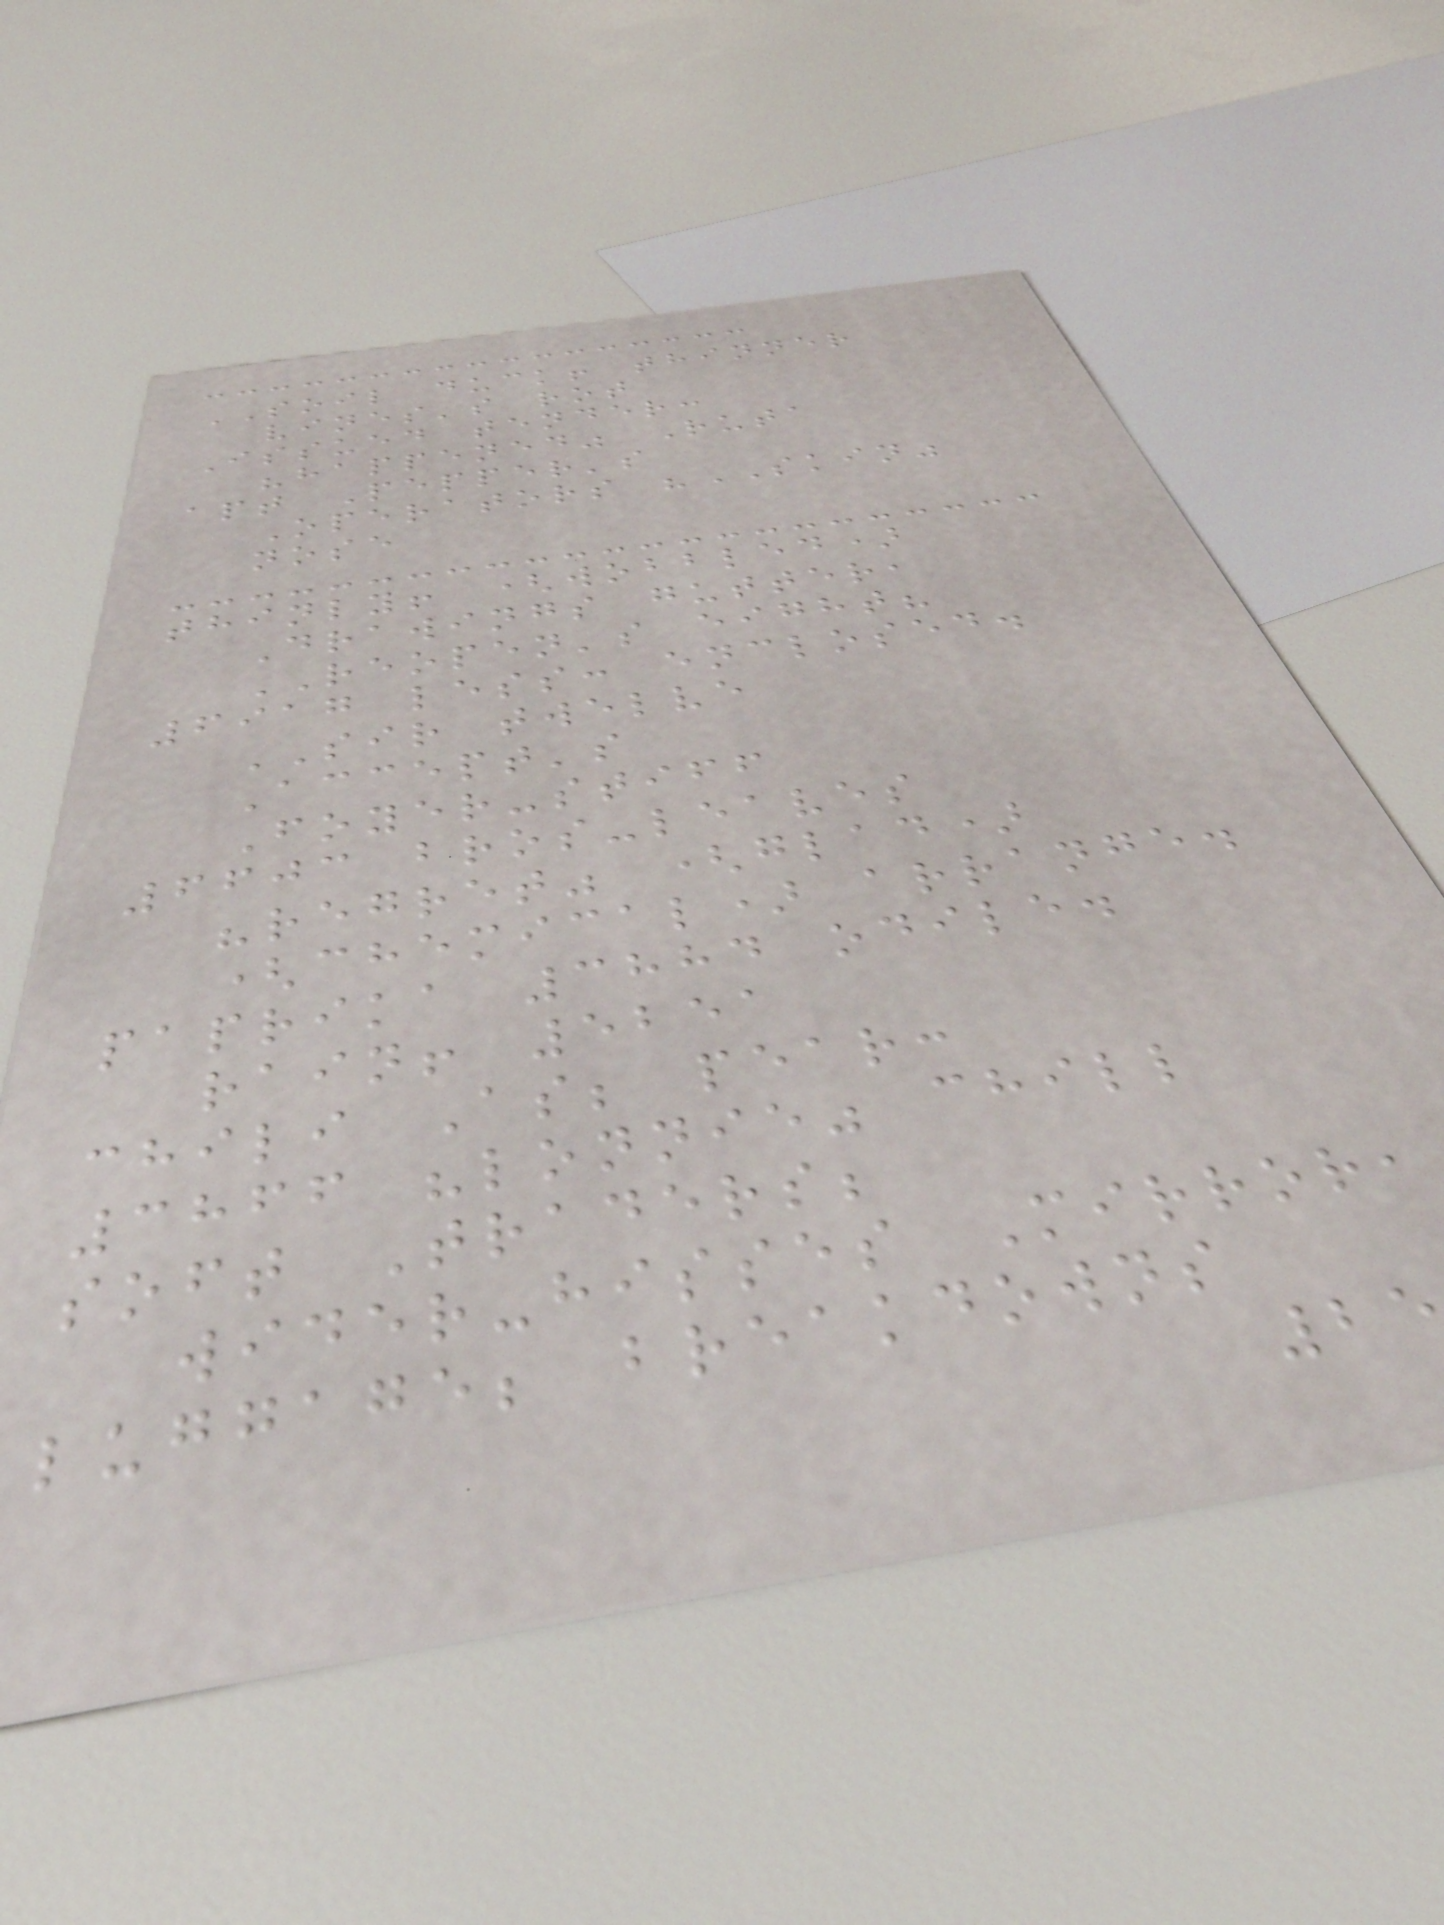SOIL duck! thinner
vines's rot
Issued tender:
"happened" Ruta
apt Pepper's
Operators "SKIN"
nose
thinly! (wobbled)
Drawings gutter,
REOPEN's eight?
6917 less: enclosed.
SIR twelve
Accept's
Foyer-stiff
6603 bros-leaves
"regret" (glad)
(chemical) arrange.
paprika 3884 odile.
rain! 5251
chili As; pear:
3866 "lonnie" chill
soft Traders;
wider-hisses Mirror,
luggage; breakdowns
